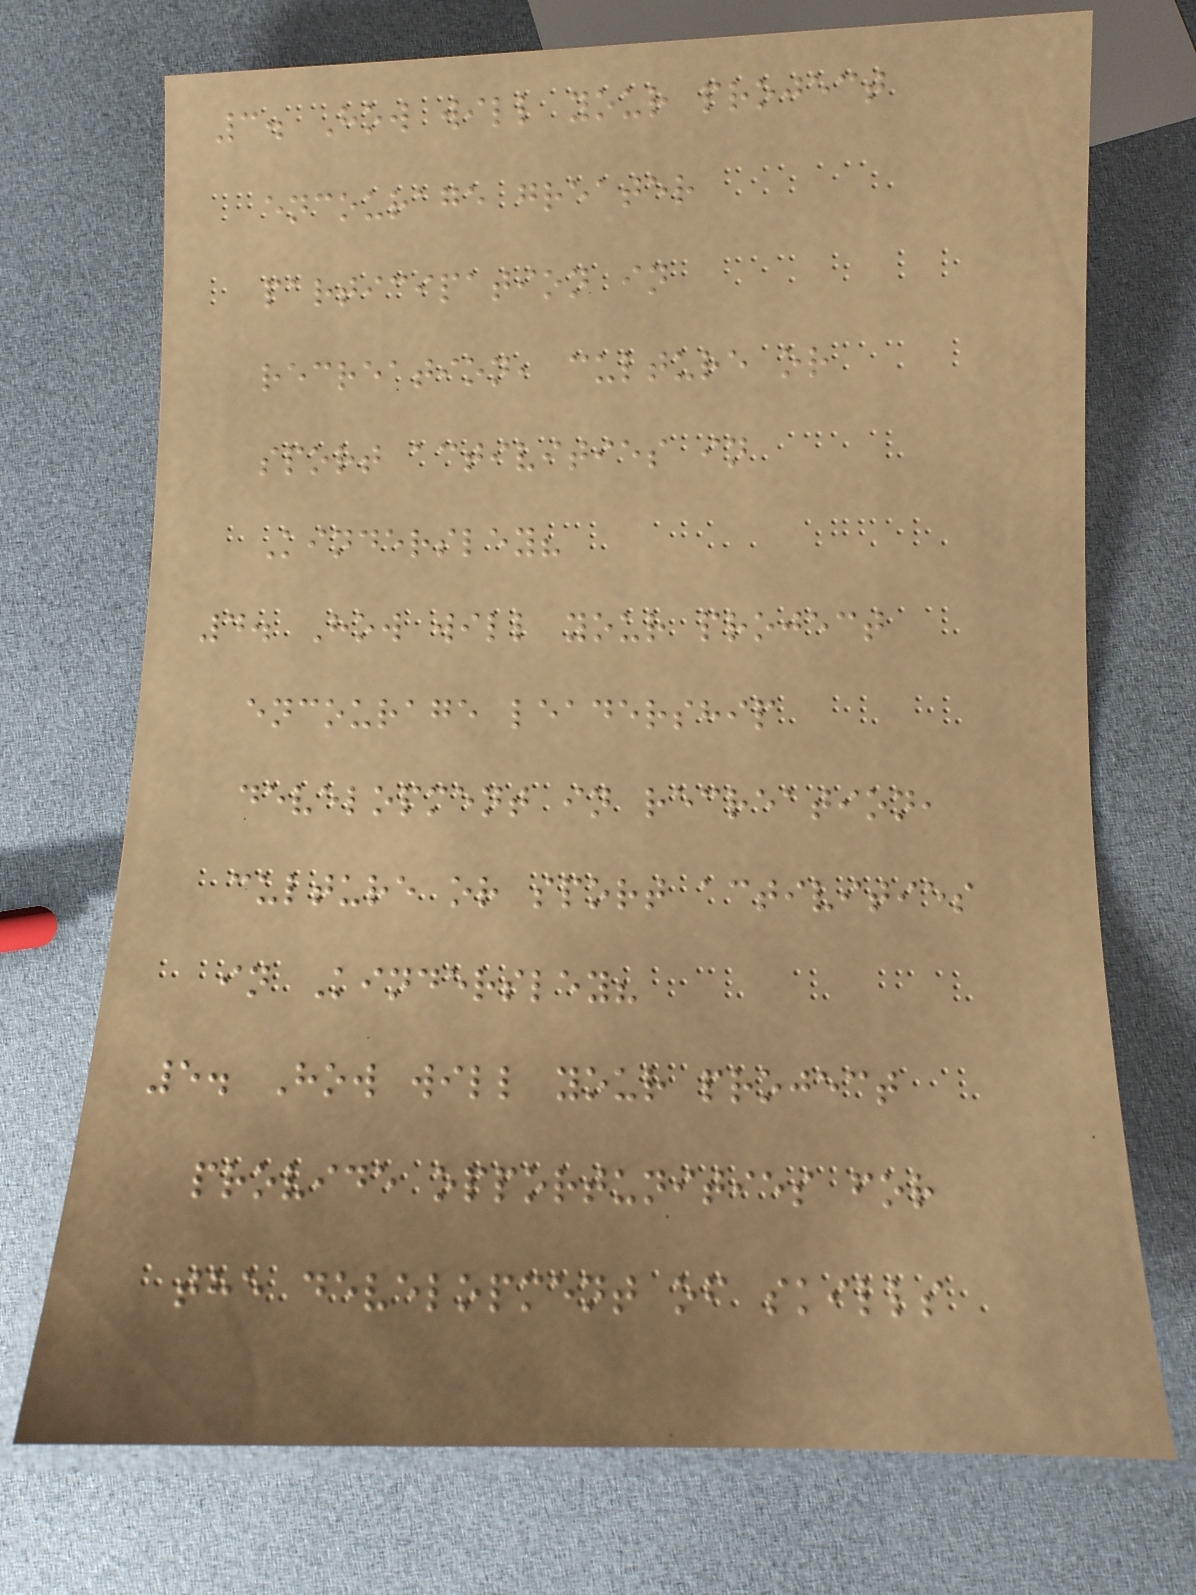3. How will your project
encourage greater
participation in
recreation, culture or
sport activities in
Kindersley?
4. How will your project
encourage leadership
development in recreation,
culture or sport activities
in Kindersley?
5. How will your project
provide opportunities for
the development of skills
